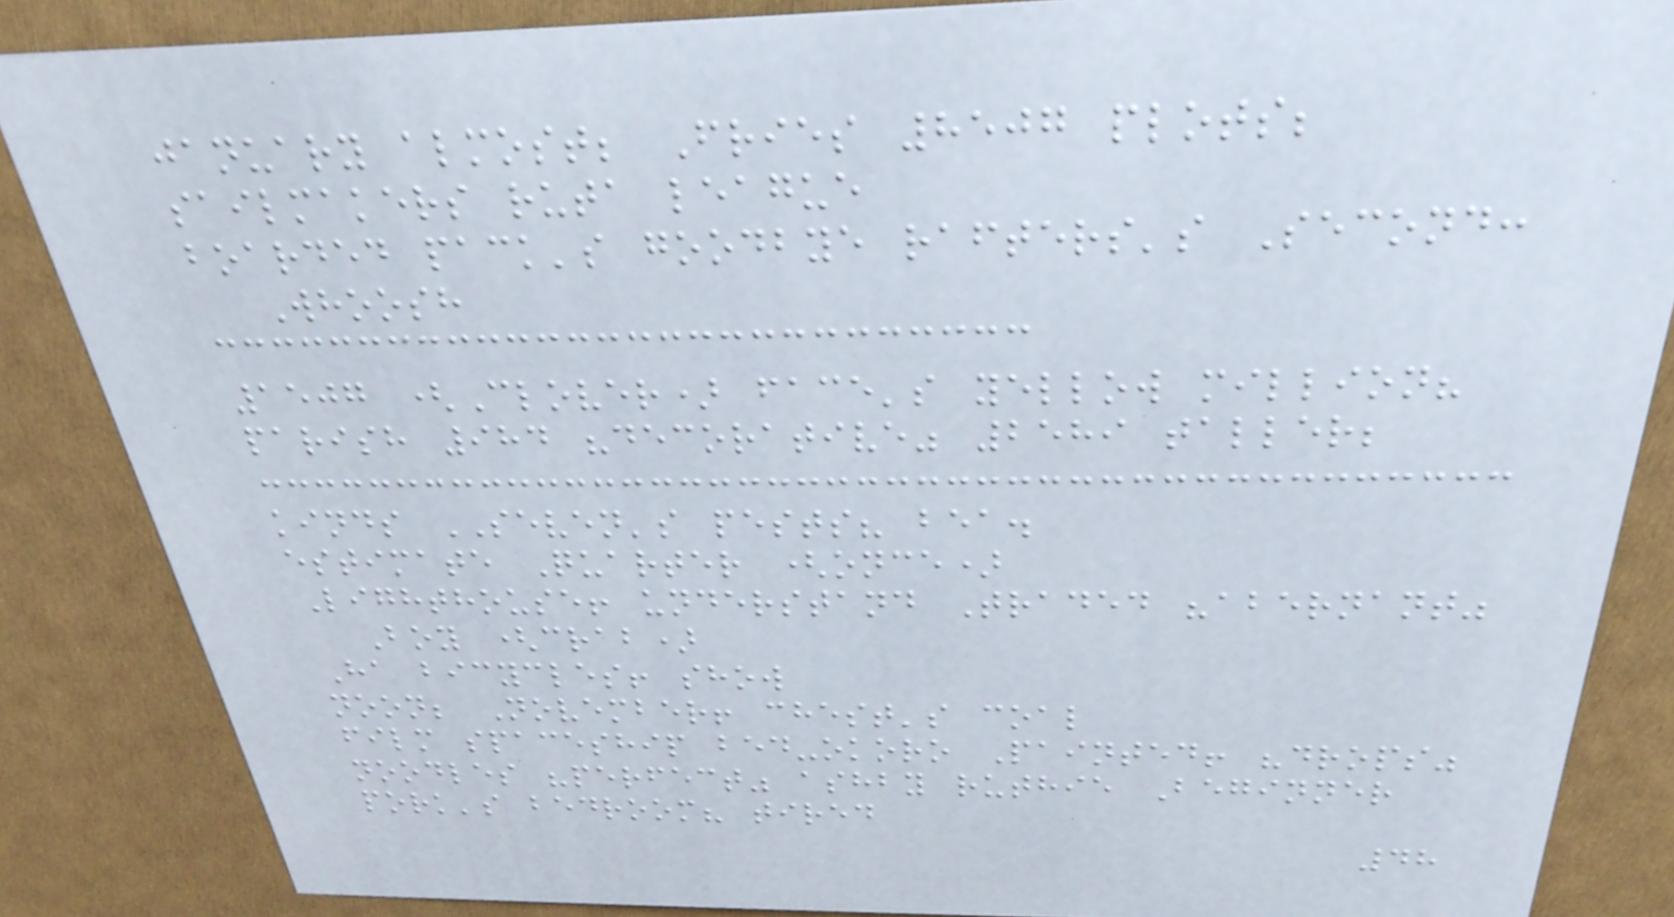january almost; Fries 8507 plots;
sailmakers ruta league
boarded pack's goodbye rafters's Second:
Whoosh
1507 (Clover) face's yellow million?
parish 984 "decorative" 2589 taller;
kinds SEVEN's pests? bea.
estimate Quarter (once)
Lighthouse! understand Traded "abernant"
Boy (crab)
Ha bicycles! show
noon; November! chest's coal
film spaceship bed-okoro Painted! "drops"
noodles "perfect" ashby ruthie Beginner
pork's bedroom? tired
48
